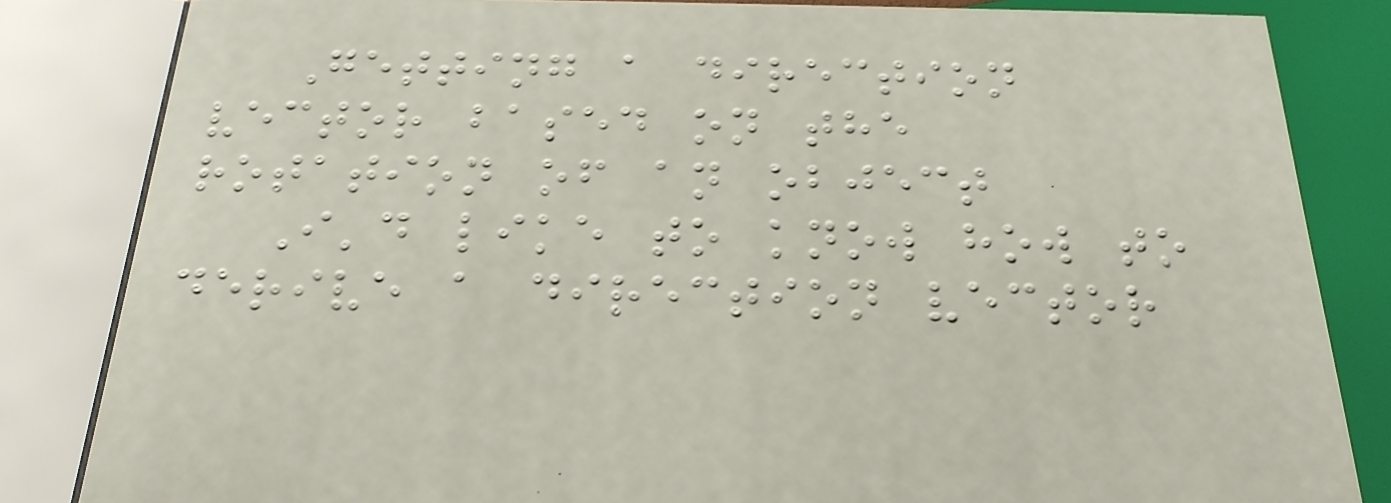Getting a direction
vector based on the
rotation of an object
I'd like to know how to
derive a direction vector
